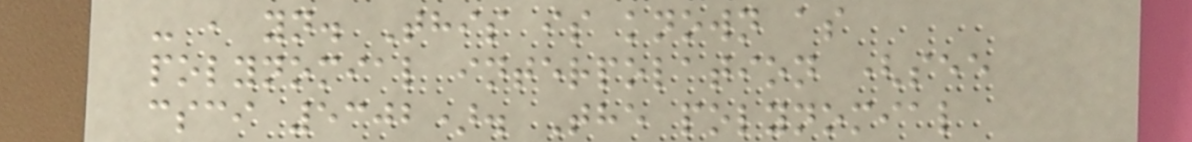- , yn. This is known as
polynomial interpolation (see
csci 5302). The polynomial
